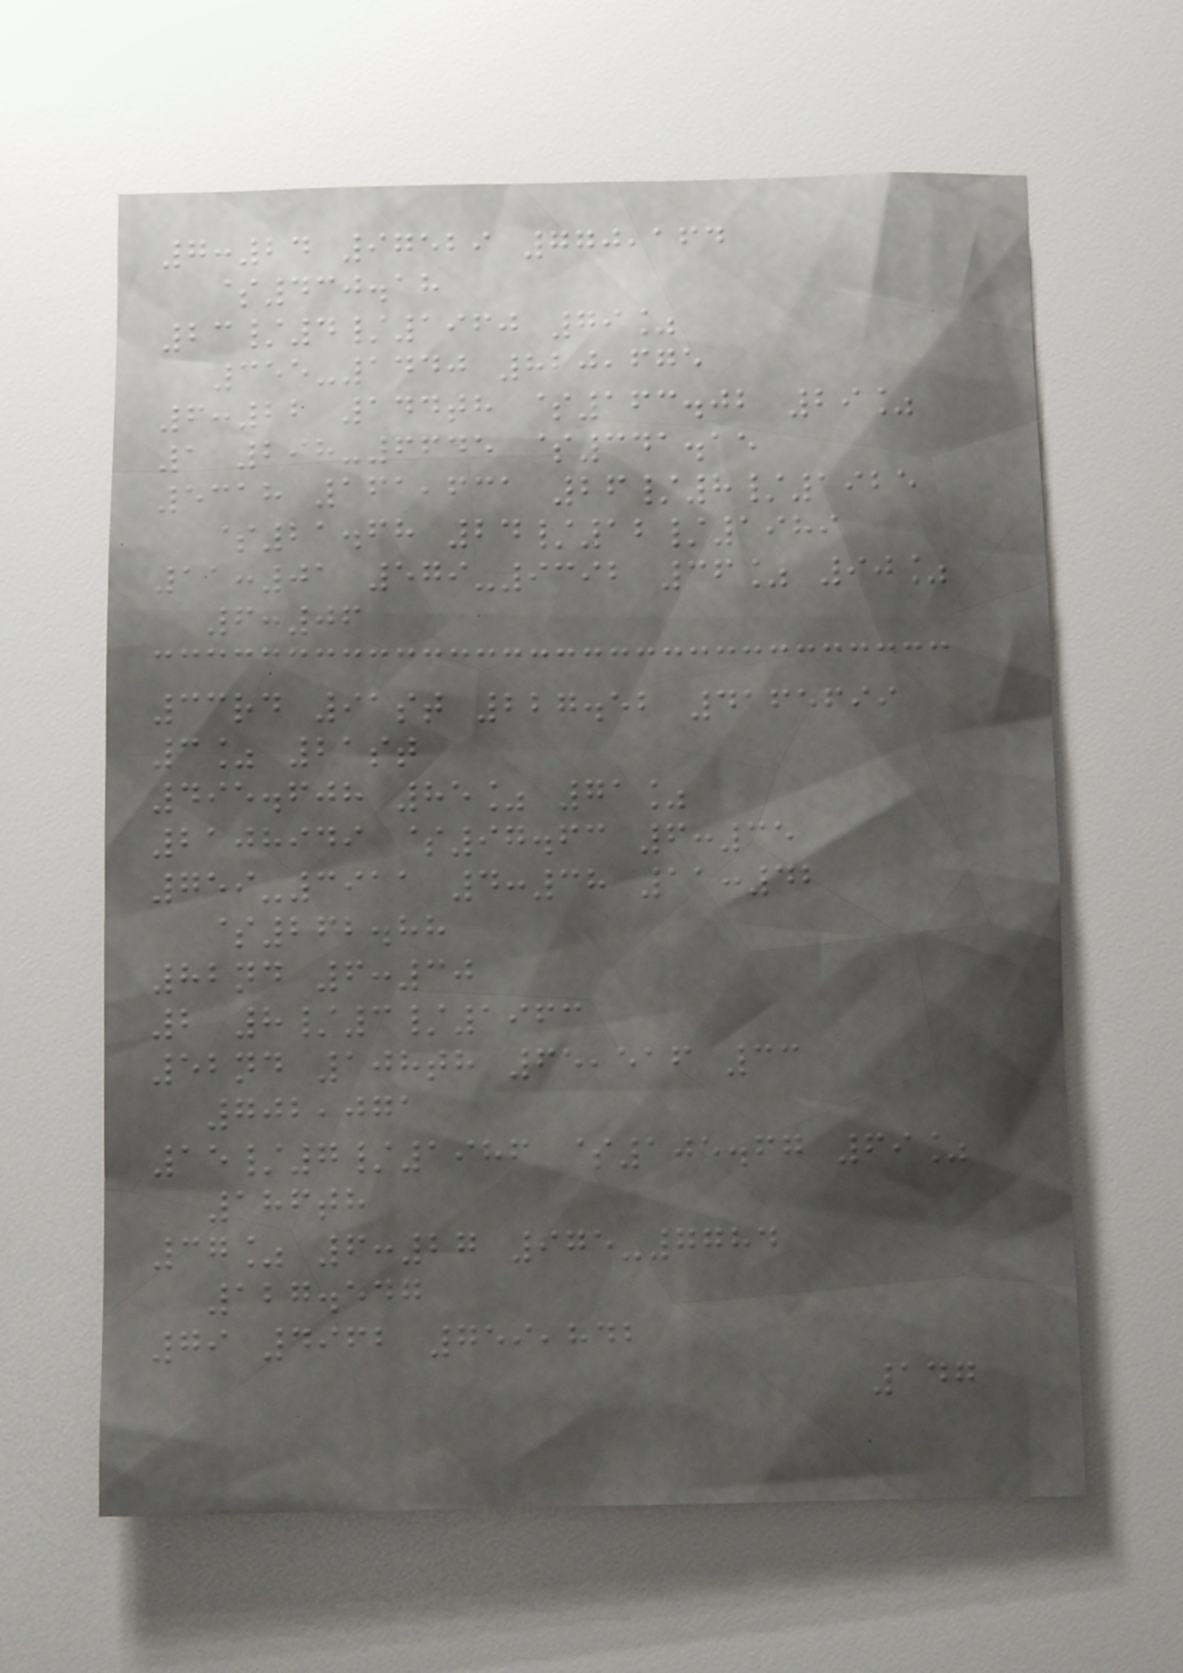7:24 97529 770,164
$430.18
23/4/1960 79%
355-1440 820,675
6:22 144th $163.02 29%
1 298-6645 $341.15
5318 161,631 26/8/1925
$21.68 24/12/1989
11:01 579-9392 36% 90%
6:06
33rd 91st 227.52 4165699
3% 21st
495.608 85% 71%
2108949 $97.63 6:35
759-3911 4:38 11:42
$262.88
82nd 6:30
2 8/3/1963
52nd 108th 65,516 33
702,071
15/7/1986 $105.67 69%
186th
37% 6:27 975-7784
127.547
79 4962 759,842
147
